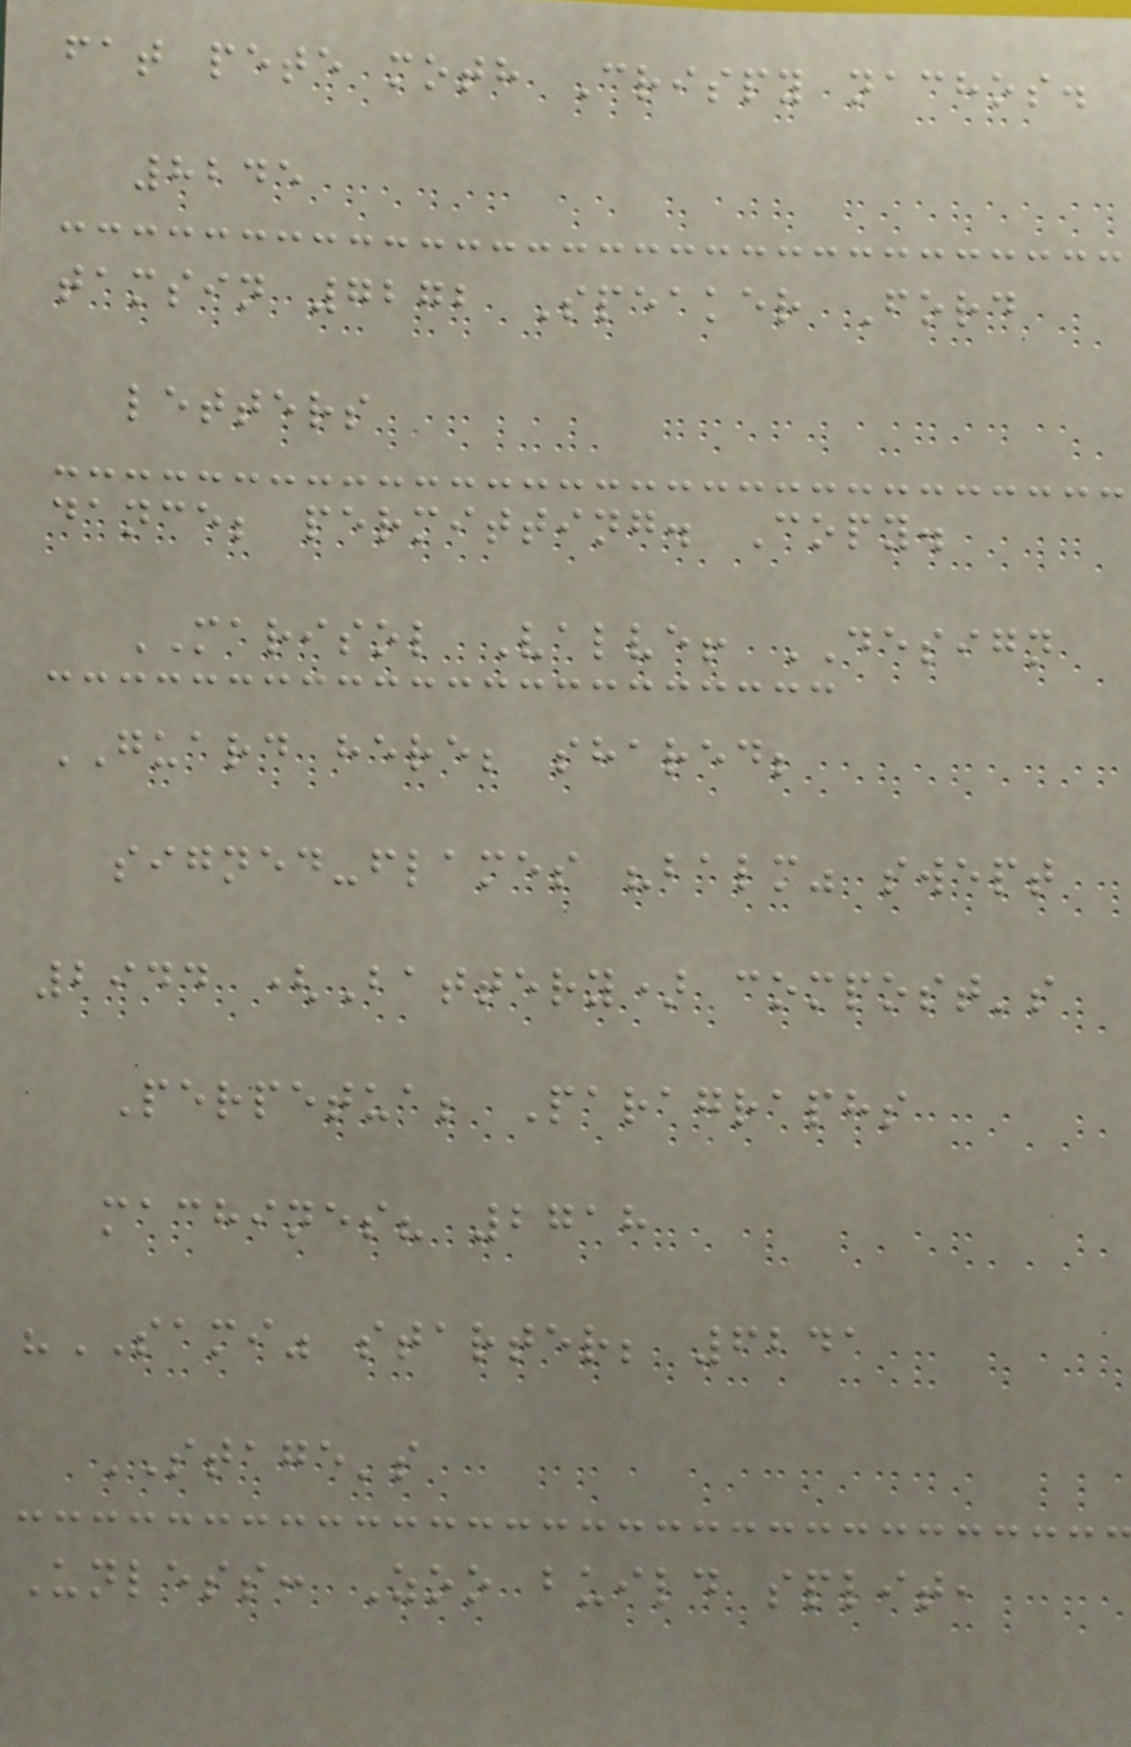fat pete moth Crispy nachos.
8245
tamsin 7272 Speaker Ford
letters
dance; permitting. Copy.
MARISOL Valve! DESIGN
GUARD here; shared;
signed-flames "balm" swept
2944 (Battery) compost's
Perpetua; Paragraphs
machines? 2718
"SAMI" starter; 6241
STAGE's
Unless: Zoo build split,
